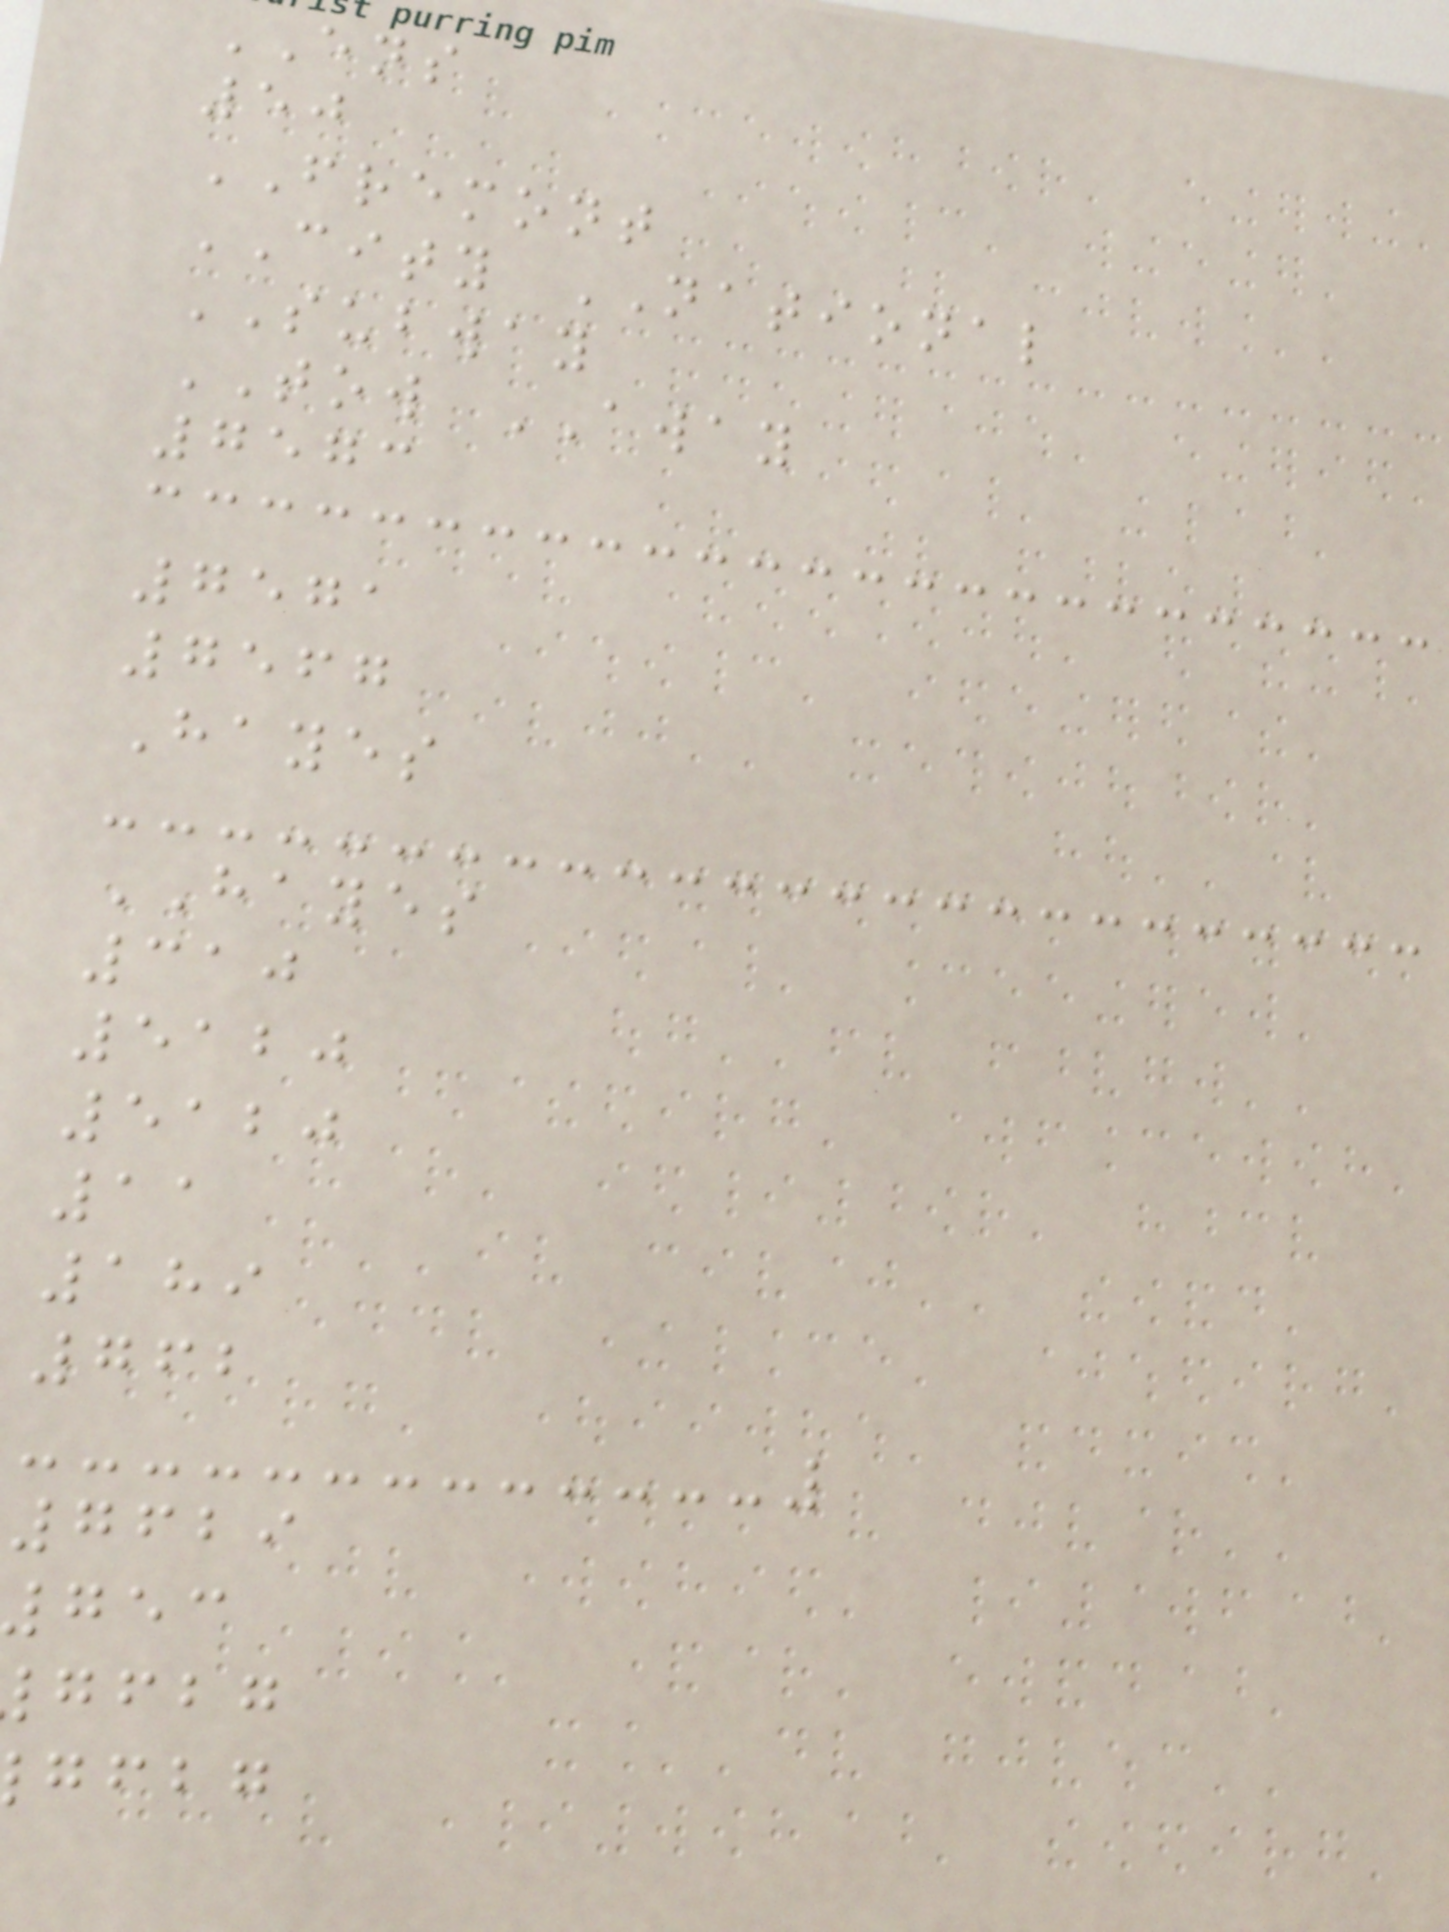ENS
50
FREMONT
CITY NATIONAL
SUBWAY
TOW AWAY
7573
7571
7567
Hayes
HAYES
310
5120
5120
11
189
762
7629
gfbg
gfbg
